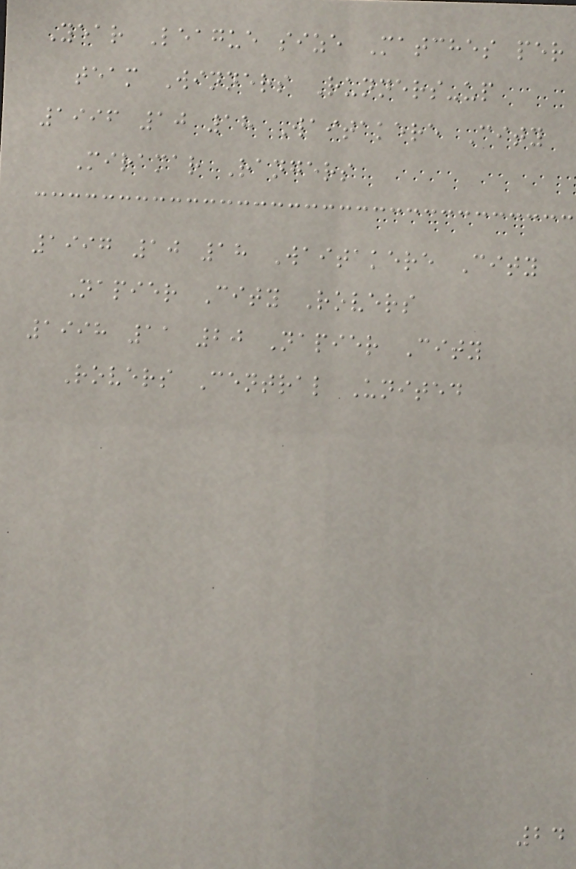Year League size Matches per
team Winners Runners-up
1996 10 18 Waitakere City
Miramar Rangers
1997 10 18 Waitakere City
Napier City Rovers
1998 11 20 Napier City
Rovers Central United
24
